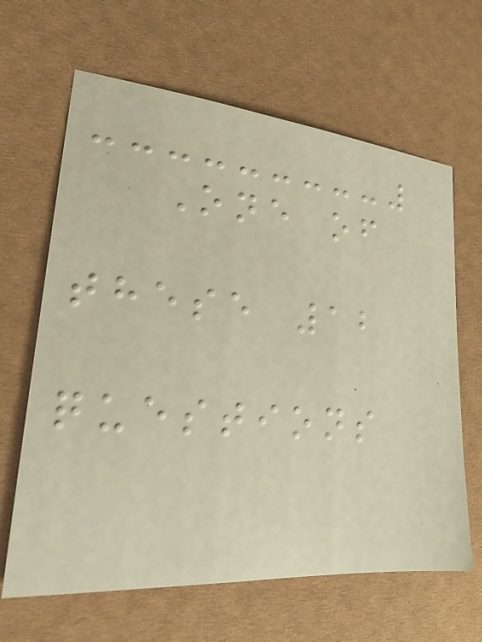One of
these 12
questions
